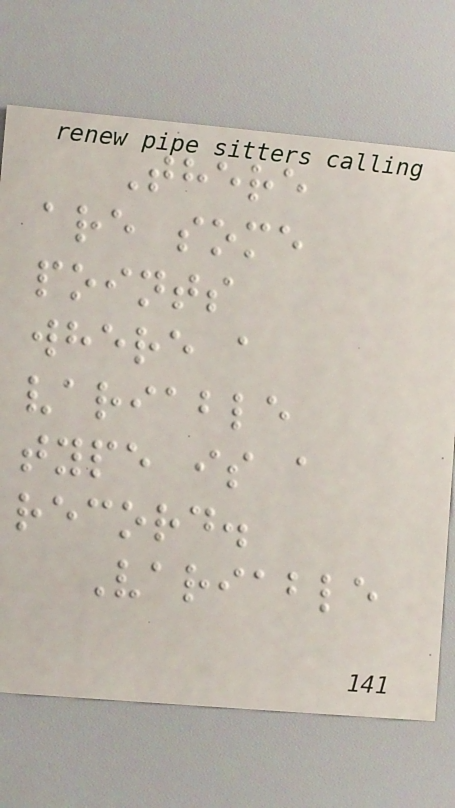There
are some
points
where a
variable
type is a
record.
Variable
